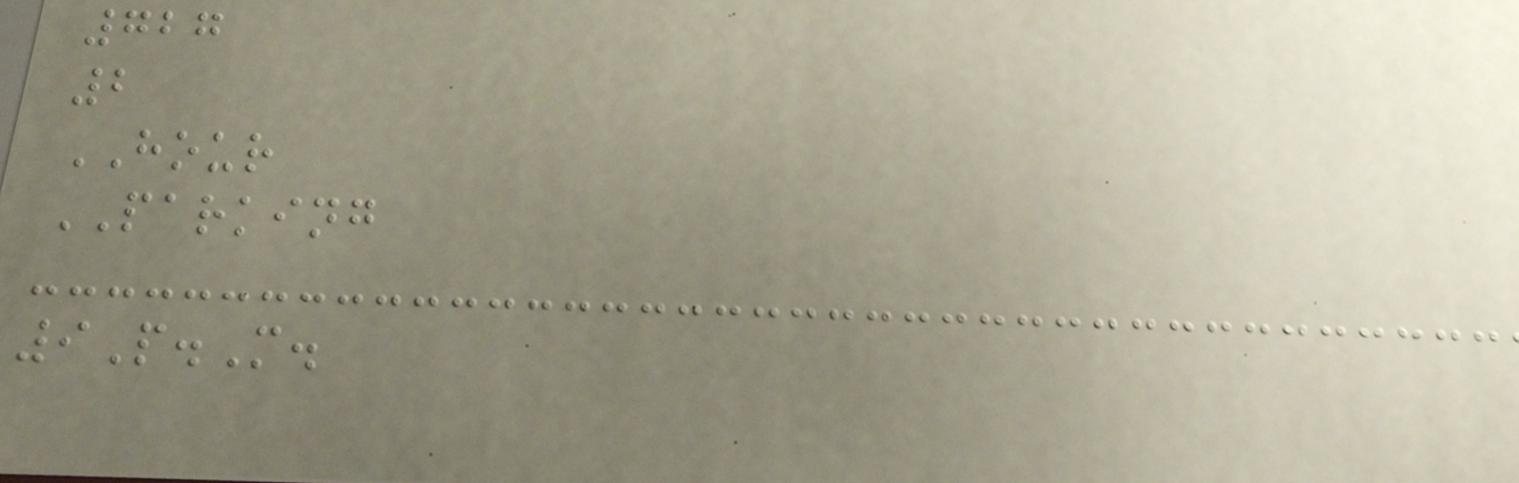727
2
HOUR
PARKING
9P.M.
